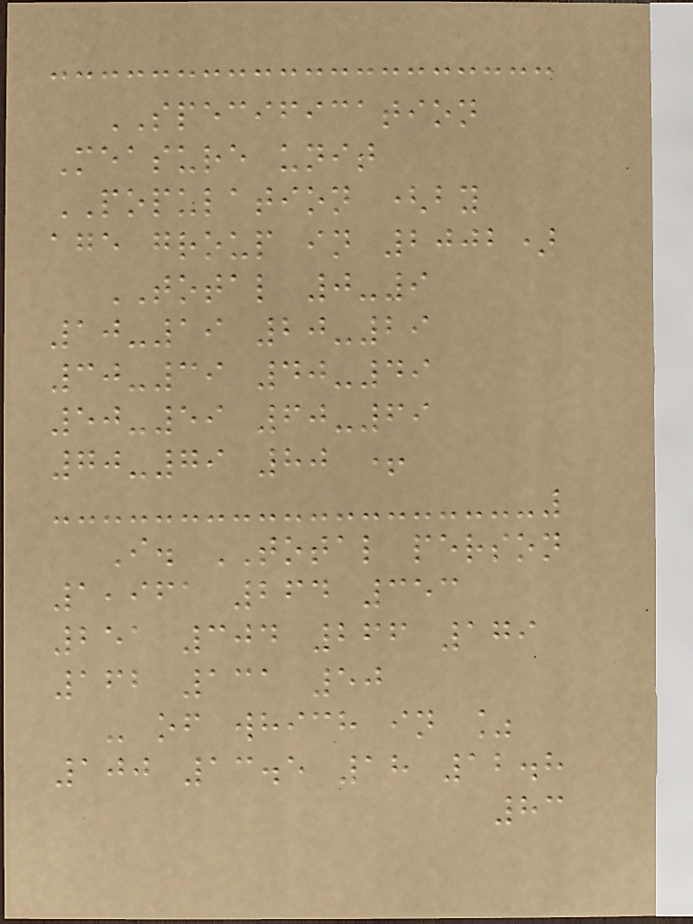SPECIFICATION
Measure unit
POPULATION (by
age group in 2002)
TOTAL 0-9
10-19 20-29
30-39 40-49
50-59 60-69
70-79 80 +
I. TOTAL person
1,961 264 353
251 304 266 179
162 131 50
- of which in %
100 13.5 18 12.8
83
